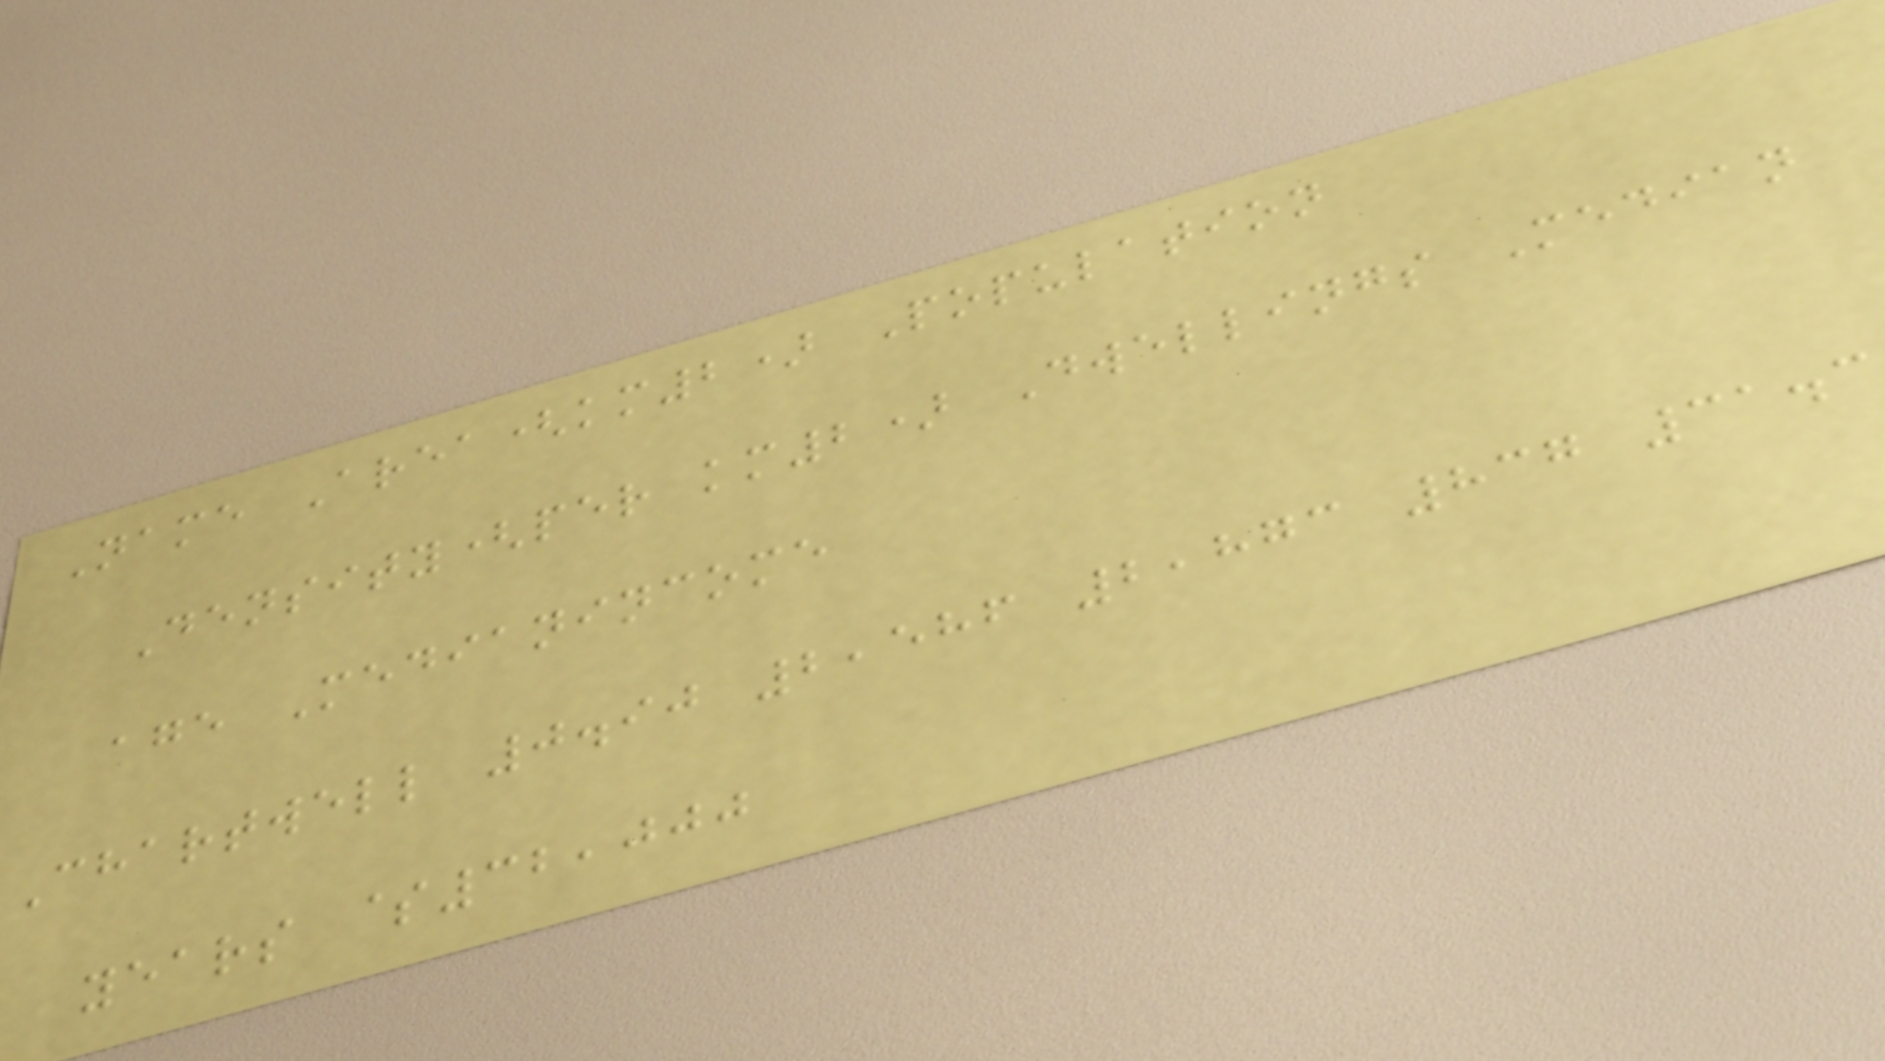Name Area(km2) Population
Density(per km2) Dwellings Median
age Medianincome
Chartwell 0.90 2,586 2,873 837 31.3
years $32,000
